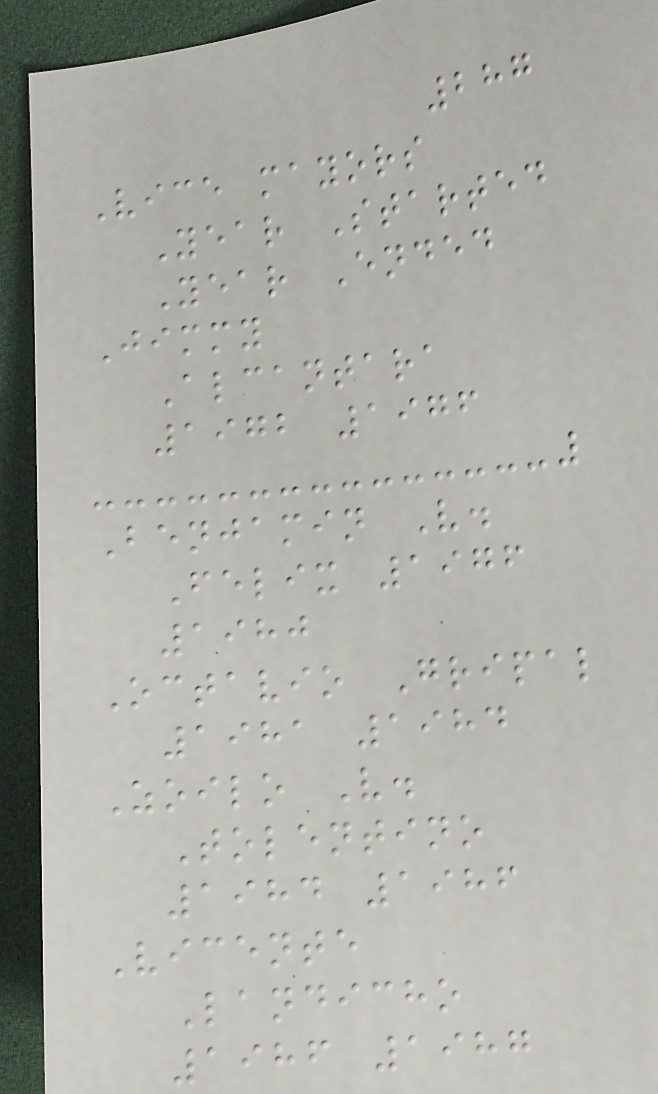287
Vice mayors
Year Started
Year Ended
Jimmy
Alcantara
1972 1976
Benjamin V.
Felix 1976
1980
Octavio Gripal
1981 1984
Zoilo V.
Tolentino
1984 1986
Vicente
Landicho
1986 1987
